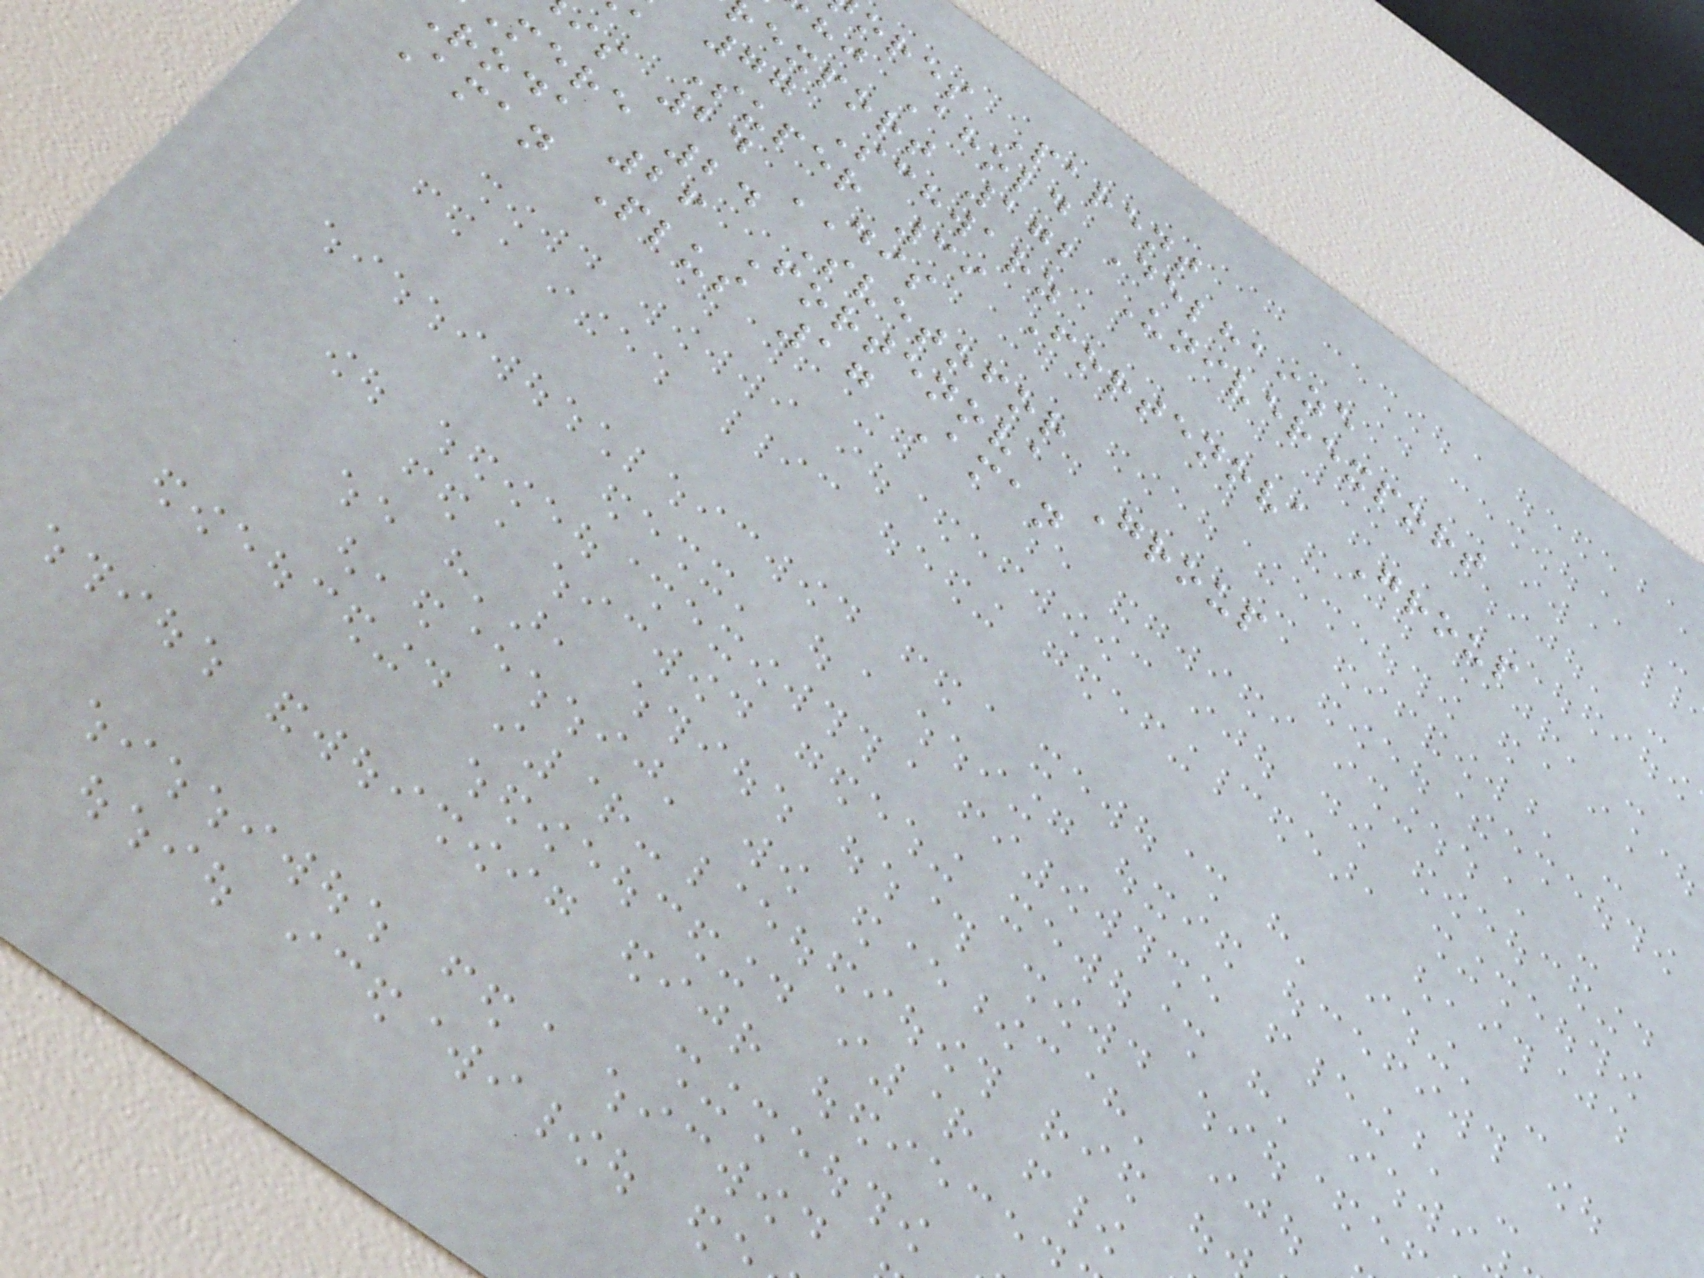ores Parent
hj Ahold Delhaize
export 172 Univerexport
77 Schwarz
a Super 39 Fortenova Group
is 24 DIS
mere 24 Svetofor
roda 26 Fortenova Group
Aman Plus 17 Aman
